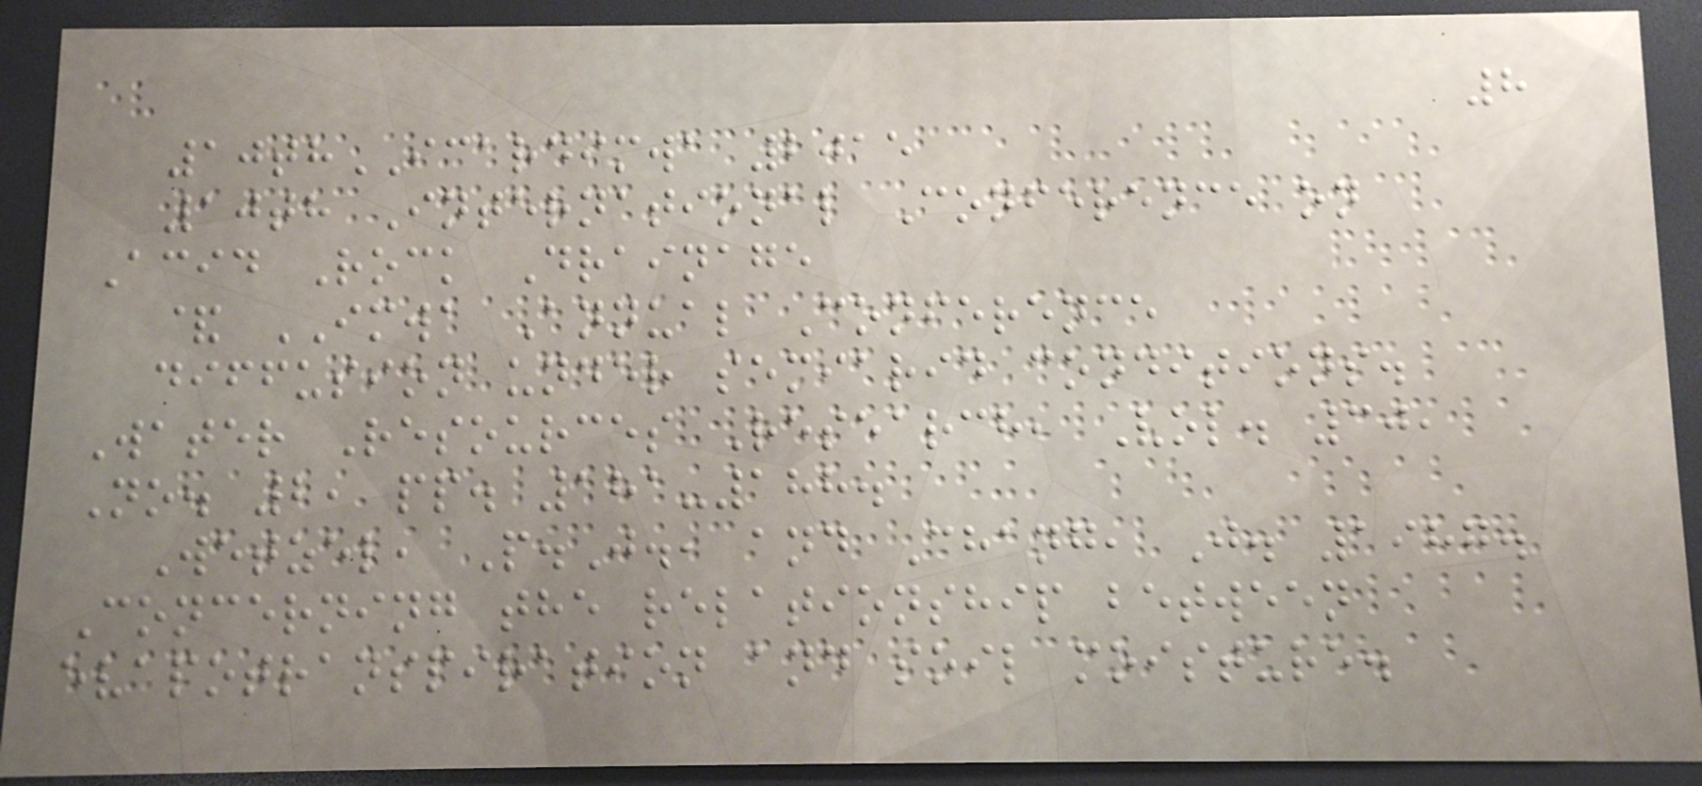8
10thICARDIMWA 2015
10th International Conference on
Acid Rock Drainage
& IMWA Annual Conference
diffusion under semiarid conditions.
Water Resources Research, Vol. 30,
No. 2, pp. 181-188.
Wetzel, P.J., and Chang, J. 1987.
Concerning the relationship between
evapotranspiration and soil moisture.
